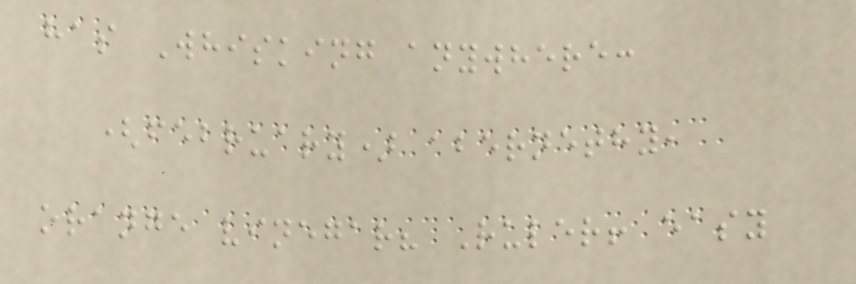has Whisking anywhere:
(february) abernethy,
orange vinegar? Ruler! easy
